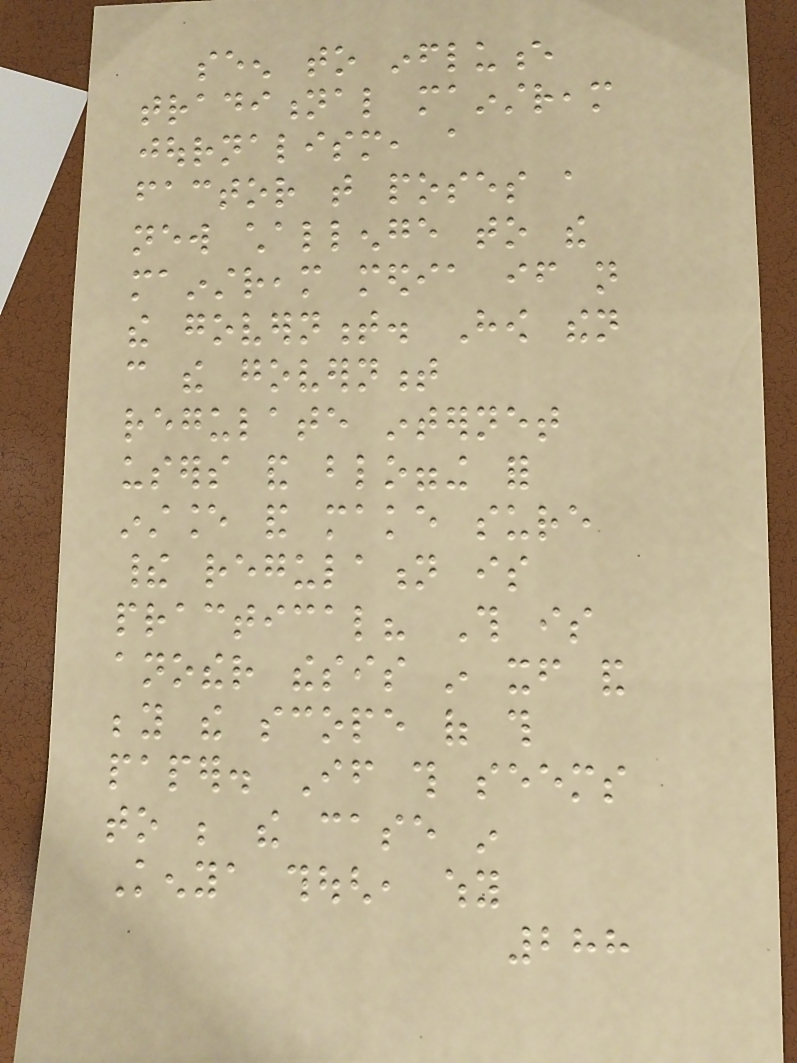seen to influence
traditional mainstream
journalism, a
factor that poses a
new challenge to the
mainstream media if not
the government. How then
can the government
regulate internet
users and blogging for
instance and make sure
their regulation is
practical? This is
another thesis in itself and
beyond the scope of this
paper. If this seems
to be the case in
Kenya though, why
288
